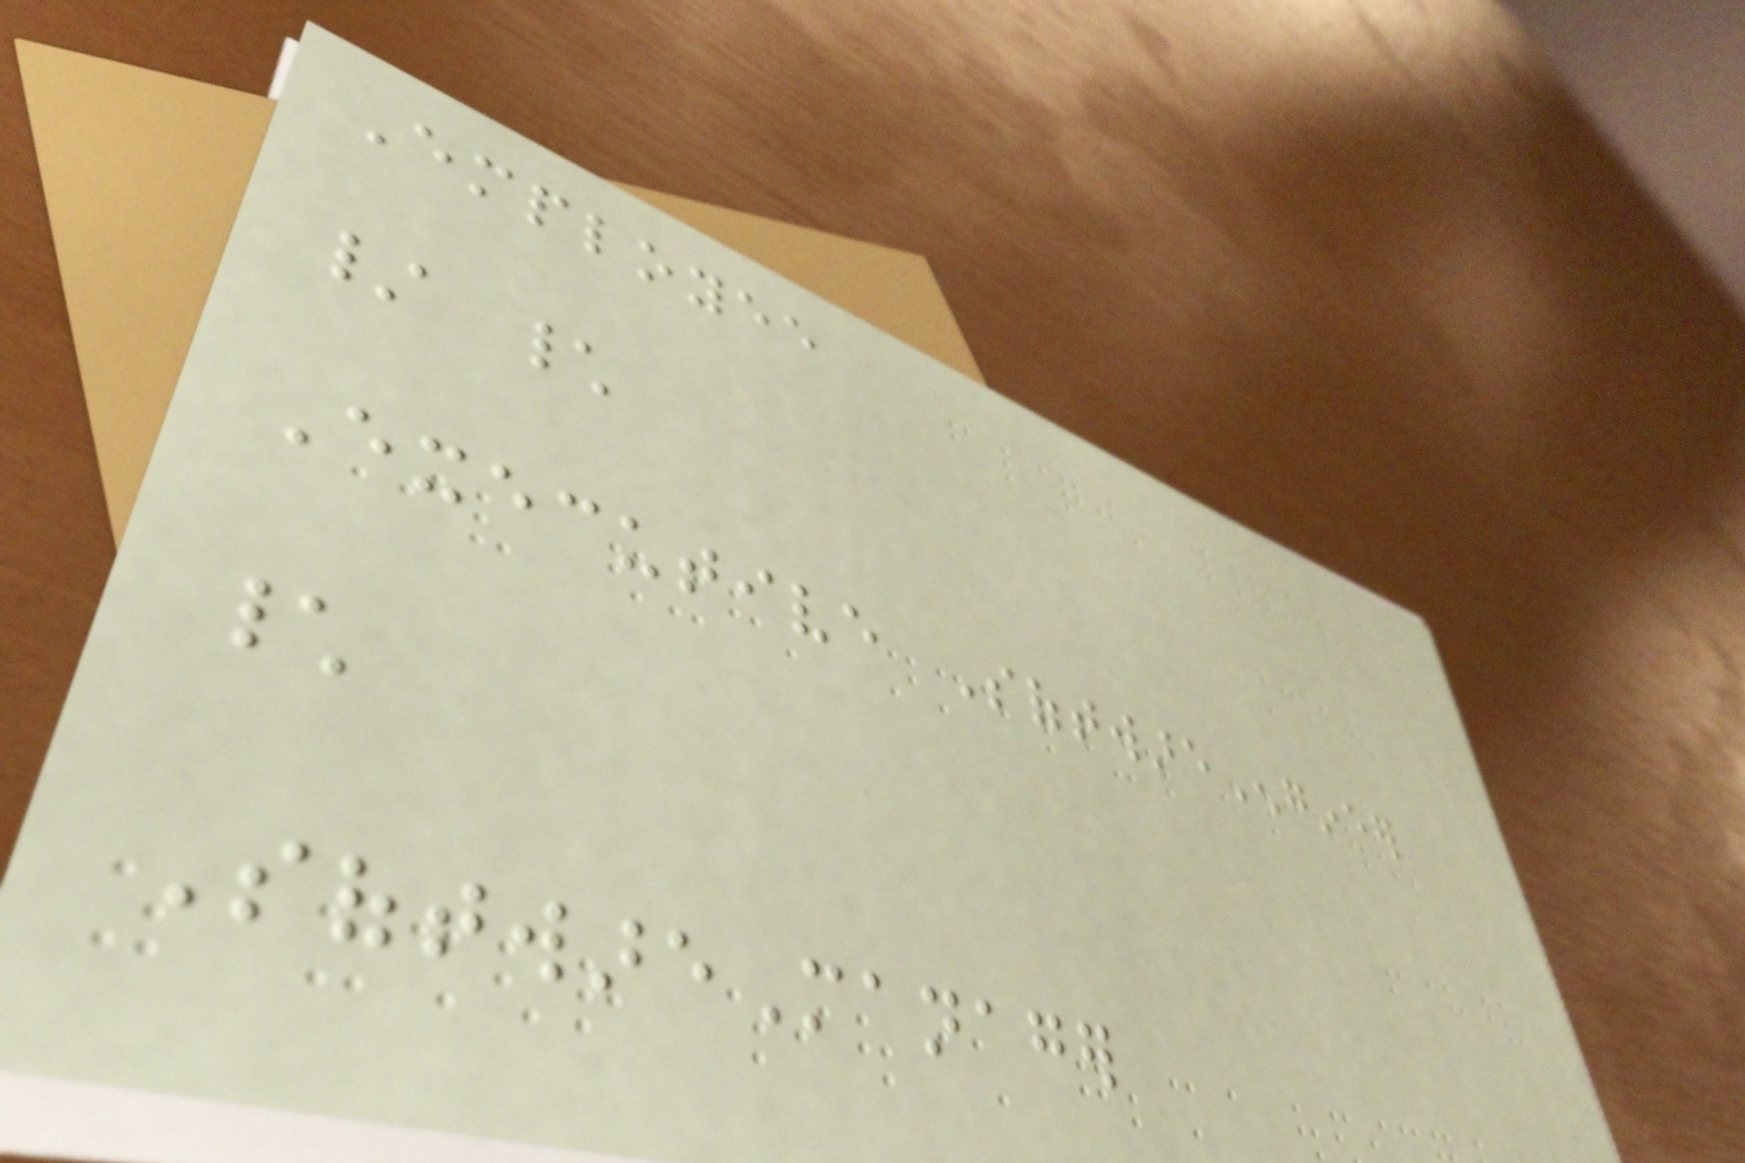Employee
/ \
Executive SoftwareEngineer
\
SoftwareManager
